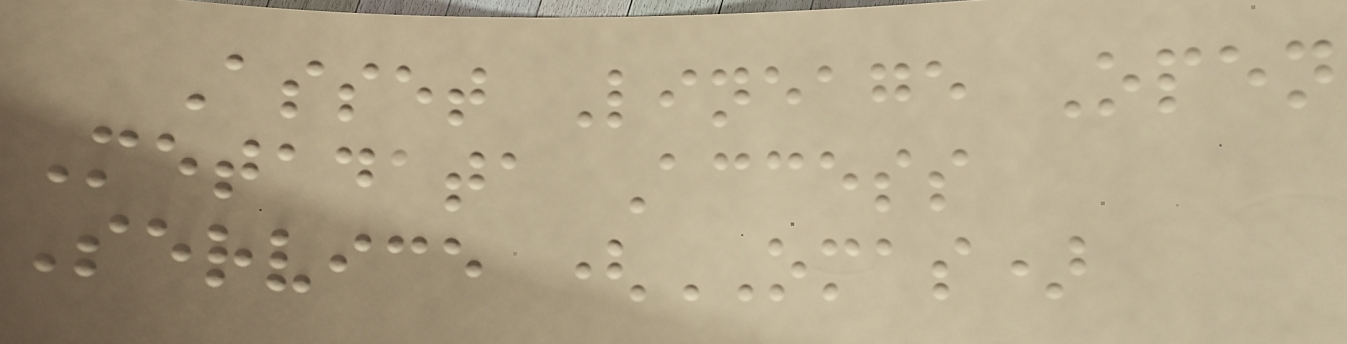Asset Lineage Open
Metadata Access
Service (OMAS)
